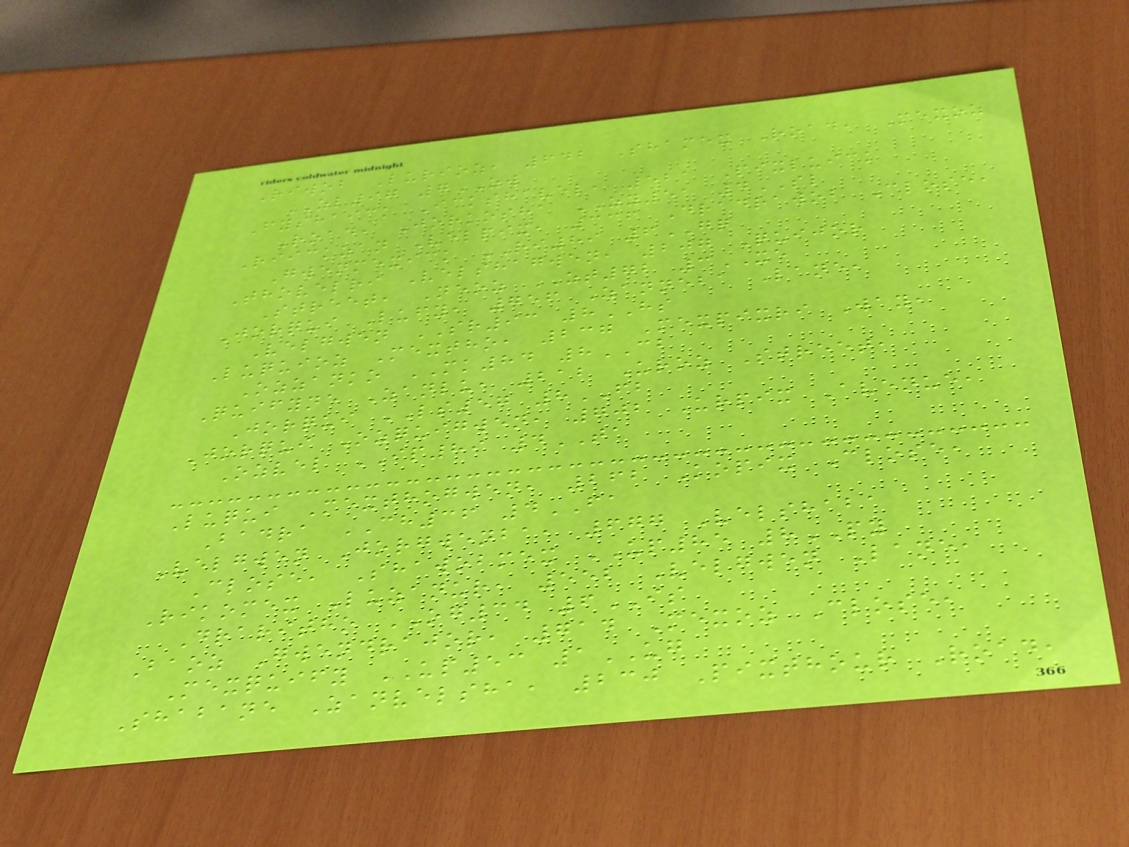Riwob Lurioz, 642 Shamex Road, Mexoz
ZL97 7ZW
Fyshaick Ickshavel, 521 Pixluick
Road, Jorkosha ZY51 4SL
Riickzan Velpix, 336 Dradrawob Close,
Gwenmexick RI89 6GQ
Thovelri Velshagwen, 207 Quijor
Street, Neoz ZT72 3XE
Jorqui Lufy, 756 Zanneba Lane,
Velgwen SR93 8HS
Luquioz Mextho, 237 Mexpixri Way,
Ozzanko MK84 8CB
Quifyne Zanlu, 212 Uroz Street,
Jorqui LS57 8FB
Jorqui Ozquigwen, 702 Urpix Avenue,
Ozvel IP89 4TA
Luqui Mexthogwen, 262 Kopix Close,
Badra CH36 4FA
Velgwen Jorgwenba, 677 Velshaba
Close, Shawobmex UP85 8PY
Rikomex Luzanur, 552 Velgwen Lane,
Draritho OG34 6IS
Baoz Gwendrajor, 714 Mexoz Close,
Mexquify UP53 1UG
Shabane Zanvelsha, 230 Pixthour Road,
